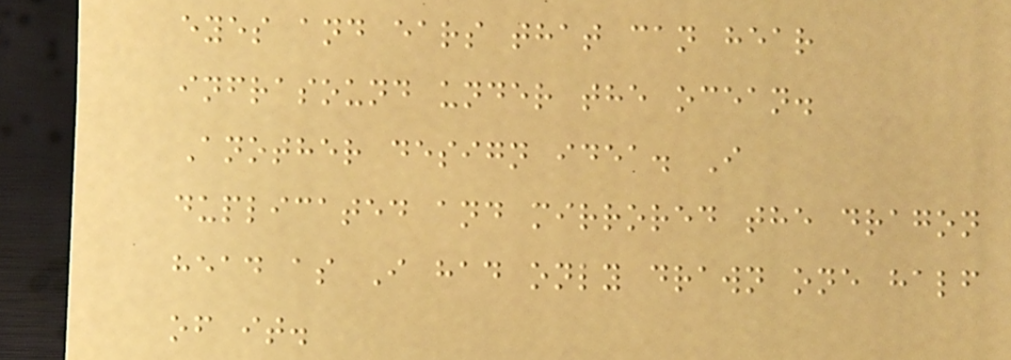eyes and ears that can hear
infrasound under the ocean.
Another design idea. I
duplicated and mirrored the dragon
head as I had only drawn one half
of it.
